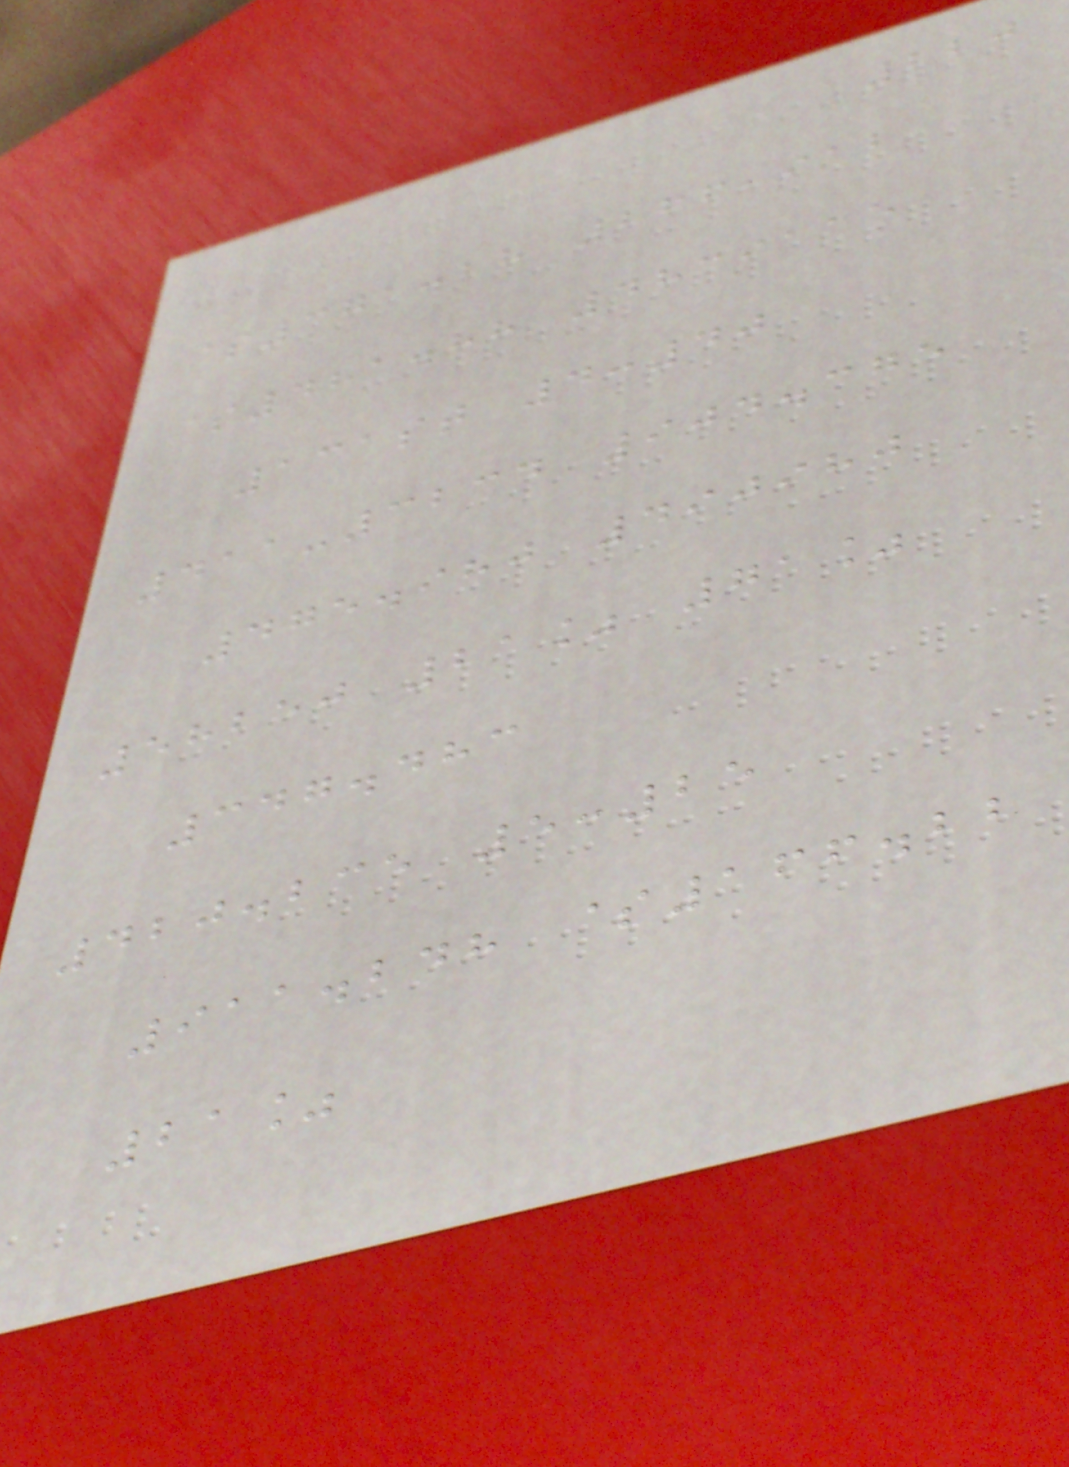220
$371.28 266,912
$481.88 4839115
131st 4:40
411-3234 904.375
475.980 490980
58250 21% 71%
347.483
420.235 5:25
911.248 $166.22
21%
